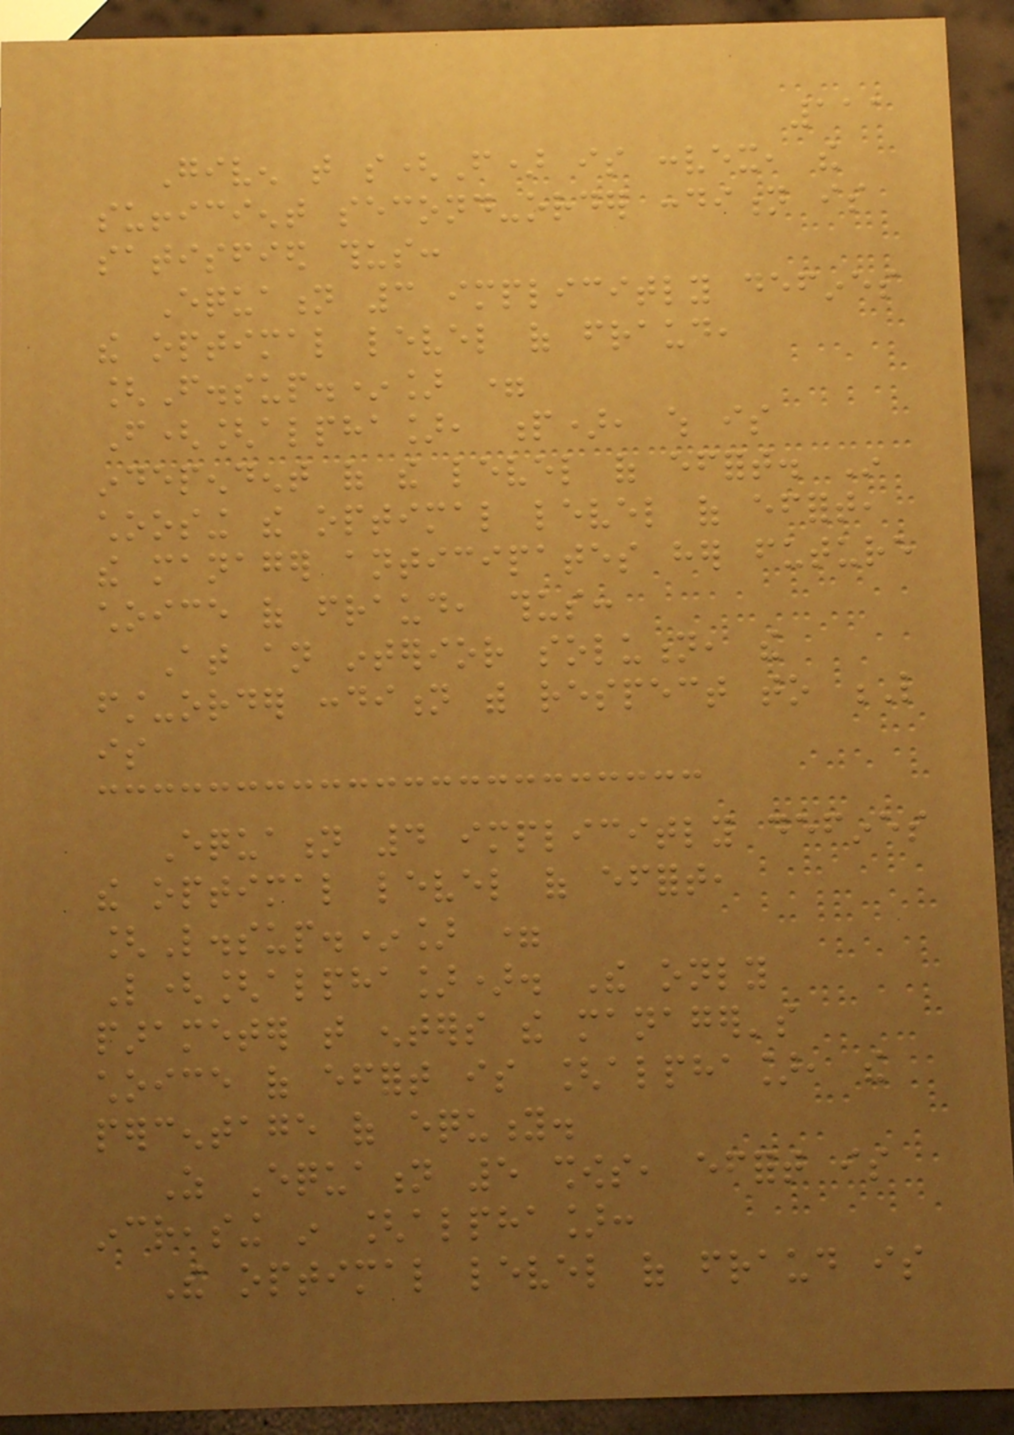111
Given that s(F) is convex, the
sufficient second-order condition is
satisfied thus:
Equation 3 implicitly defines
the optimal level of fraud,
[F.sup.*] =
F([alpha], p), which is
independent of the level of effort. In
choosing the optimal level of effort,
the manager anticipates her future
choice of fraud, thus:
At an interior solution, the
first-order condition with respect to L
is
Equation 4 implicitly defines
the optimal level of effort,
[L.sup.*] =
L([alpha]). The only
parameter that enters the manager's
choice of effort is [alpha], the
percentage of equity.
As Equation 5 shows, effort is
increasing in [alpha]:
The optimal level of fraud is
